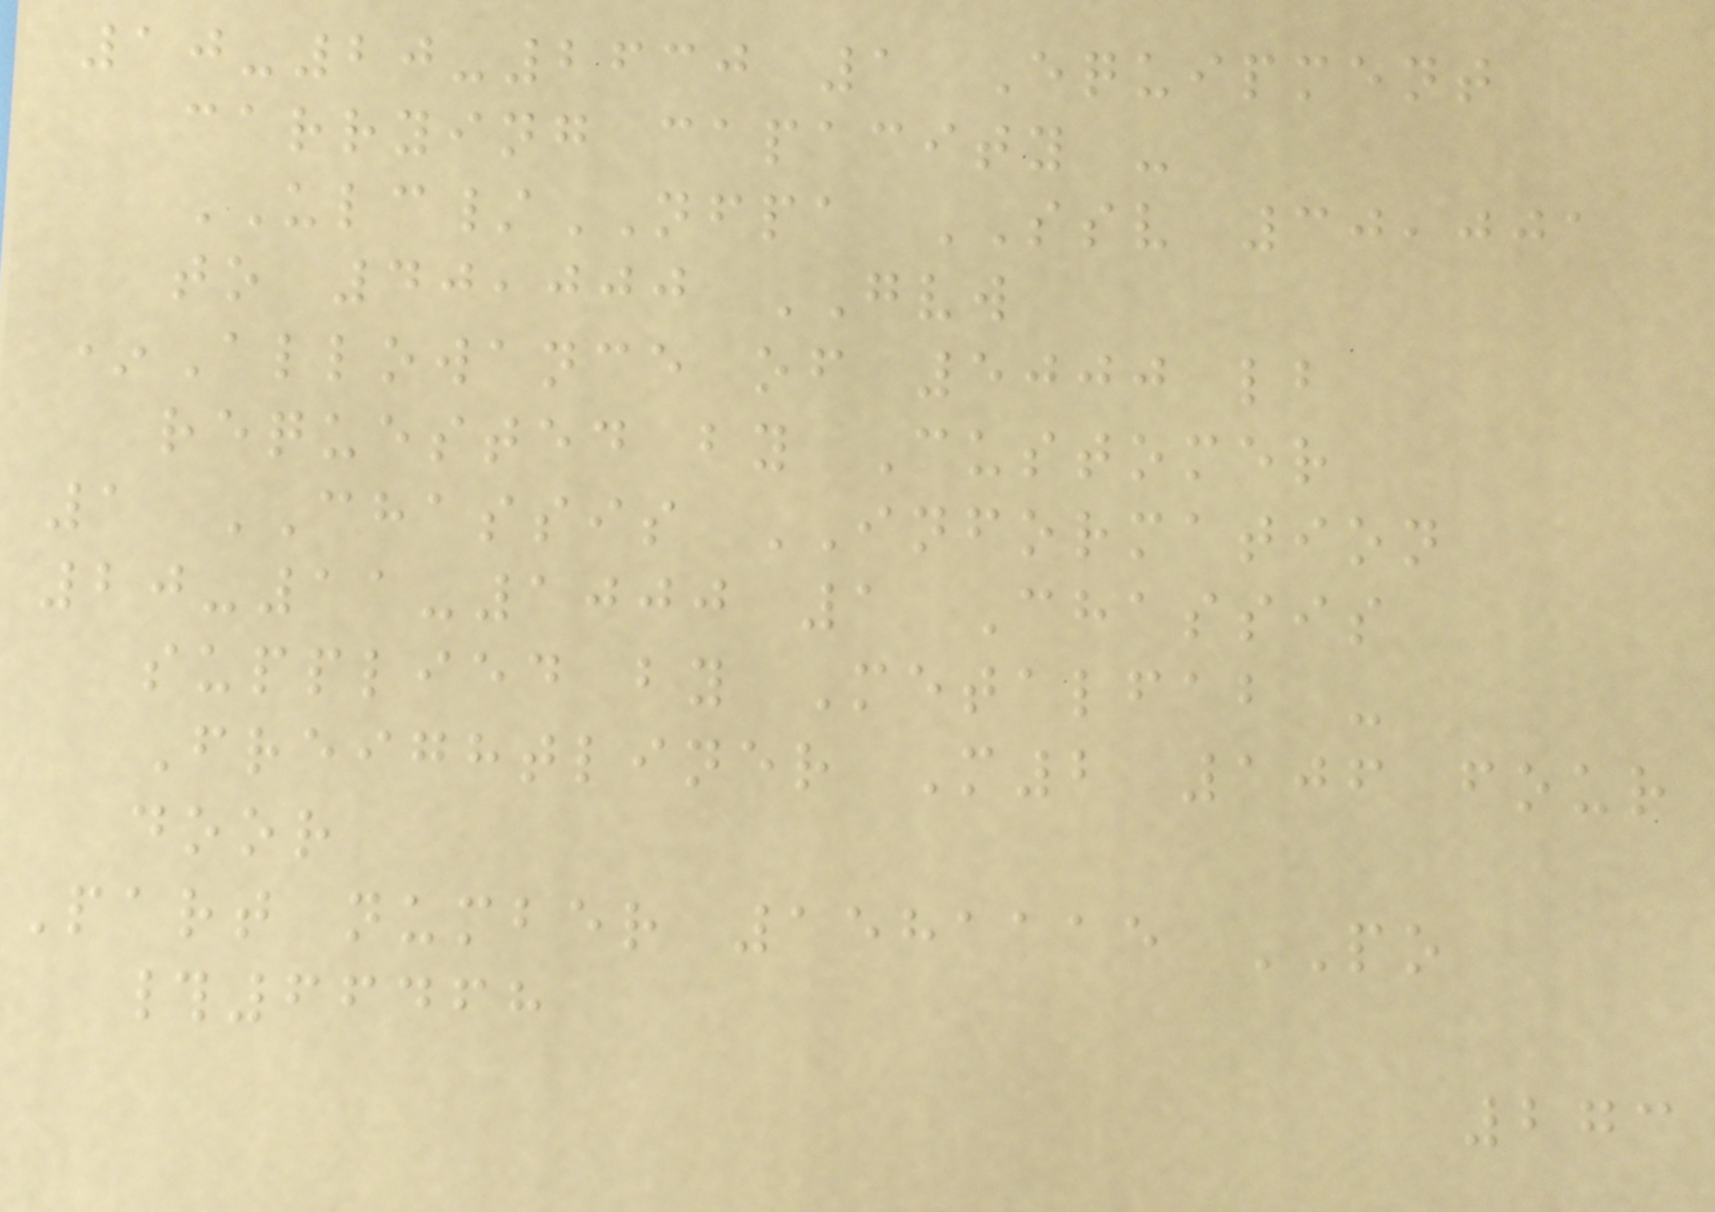10-20-2630 1 Equipment
carrying capacity -
ULC/NFPA SSV 30,001
to 40,000 GVW
*Allowance of 5000 lb
requested by Customer
1 CHASSIS INFORMATION
20-11-1000 1 Chassis
supplied by Metalfab -
Freightliner M2 106 four
door
Part number 1581115 PO
#66468
273
